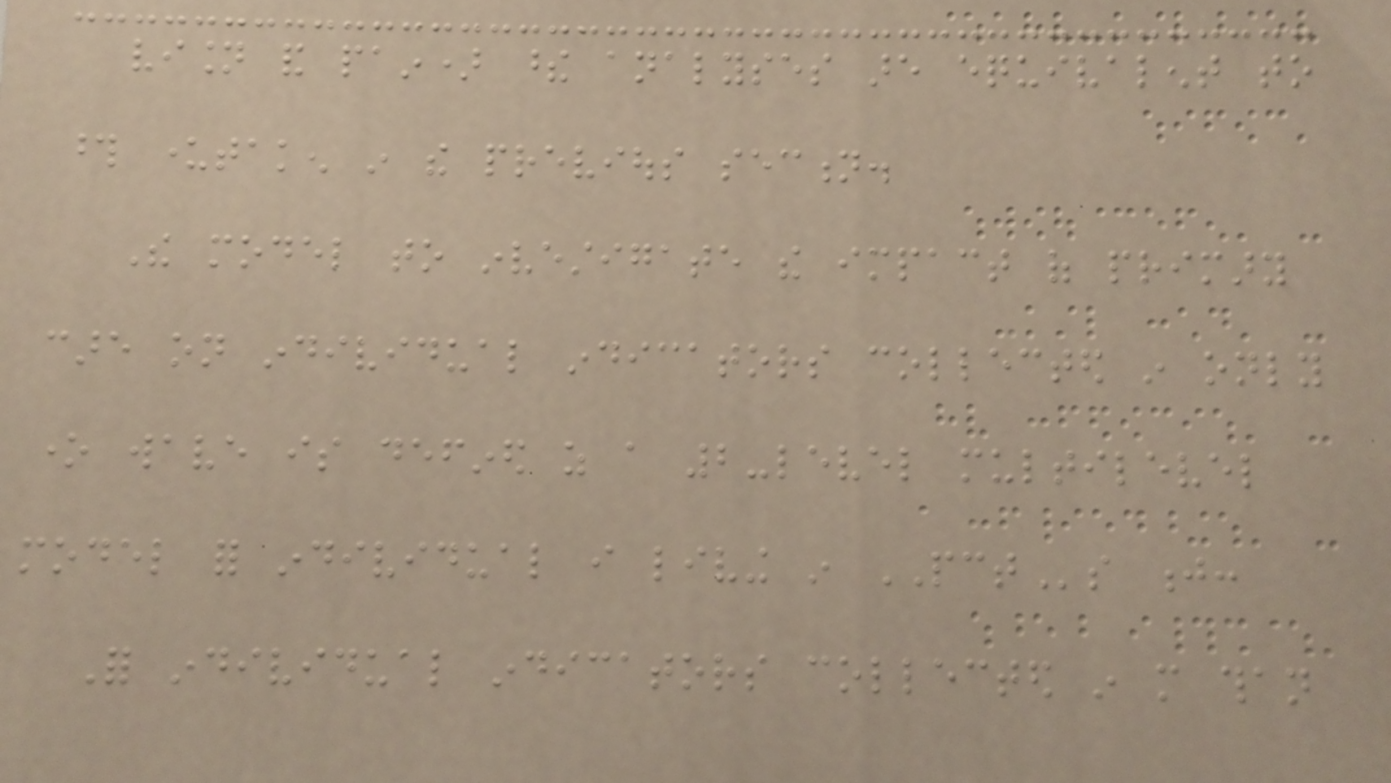vision and pain) these analyses are equivalent to
those undertaken in the previous section.
The model to investigate the impact of primary
care on individual indicators collected in only
one wave is defined as a 2-level multilevel
model for individual i living in PCTs j:
For individual indicators collected in more than
